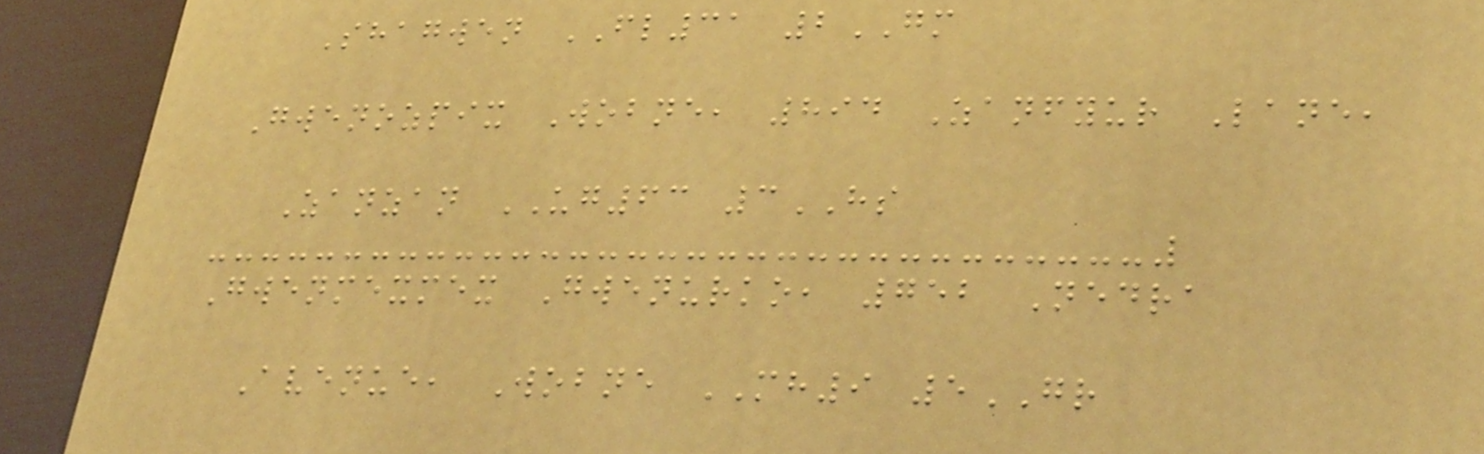Shagwen FL31 2GM
Gwenozpix Wobne, 894 Zanfyur Lane,
Zanzan UG63 3HS
Gwenmexmex Gwenurko, 752 Nedra
Avenue, Wobne MH9 5GR
